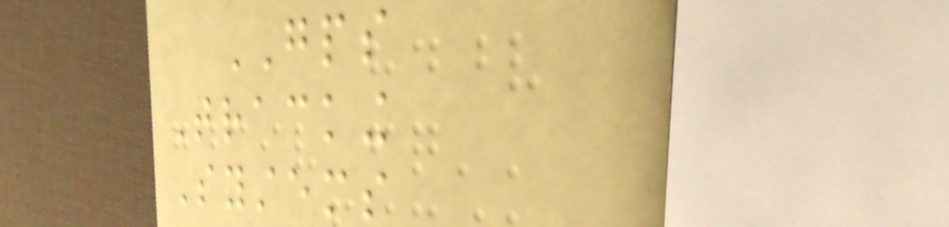GPS
Tracking
Systems
